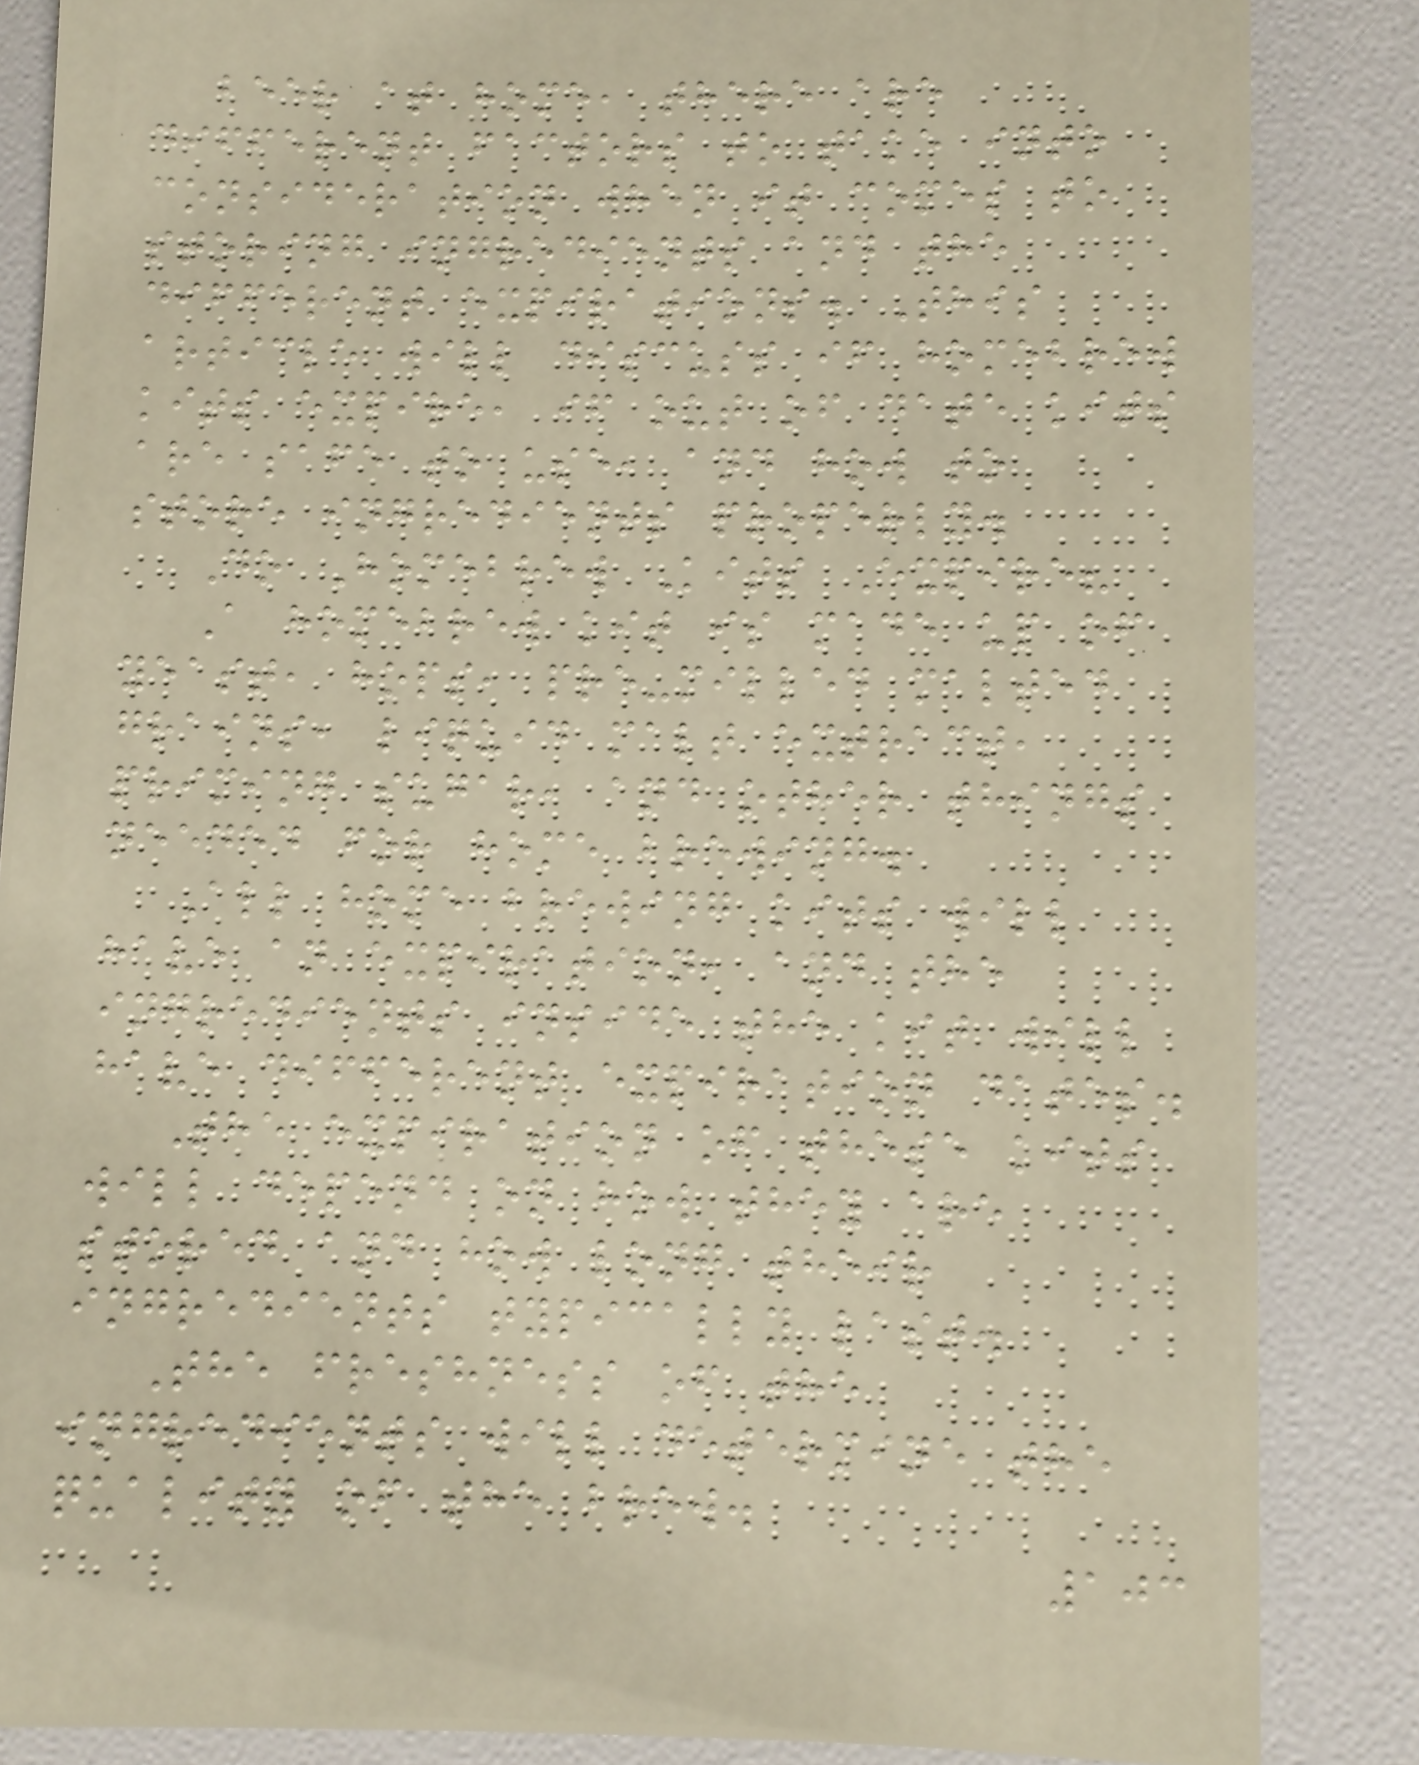beer at home, there are
different factors to take into
consideration when it comes to
storing ingredients and the
different expirations. This
article will discuss if homebrew
kits expire, if out of date kits
are safe to use, and how to
store ingredients properly.
Do Homebrew Kits Expire?
A homebrew kit is made up of
yeast, hops, pre-milled malted
grains, liquid malt extract,
priming sugar, and other things
needed for home brewing.
All home brewing kits will
have an expiration, and the
ingredients inside the kit will
have different expiration dates.
The expiration of these kits
will depend on how they are
stored and how long their
ingredients typically last.
The freshness of the
ingredients will determine the
quality of the brew.
103
